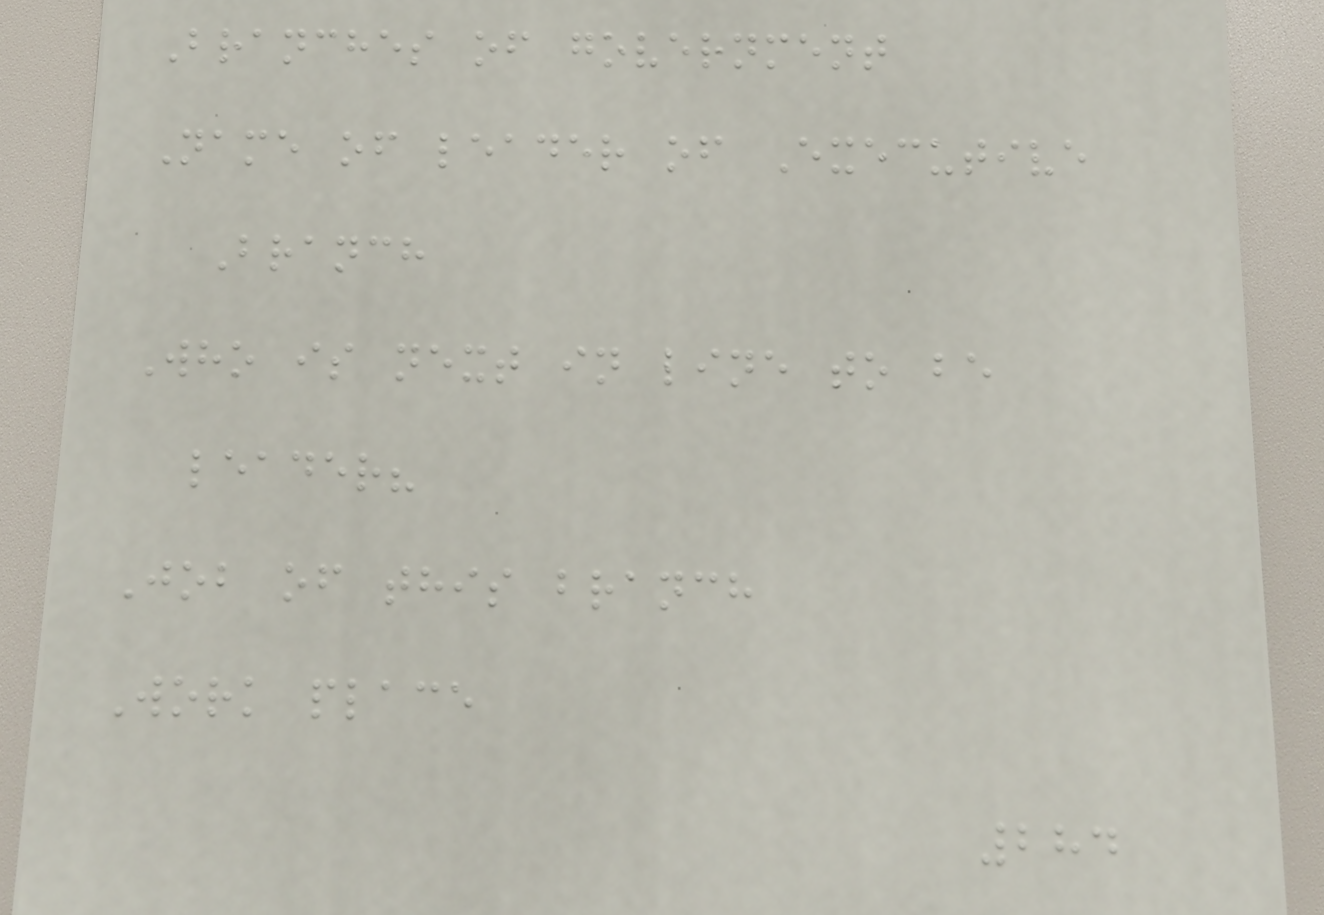Branches of government
Name of leader of Executive
Branch
Who is next in line to be
leader?
Job of this branch
Work place
284
